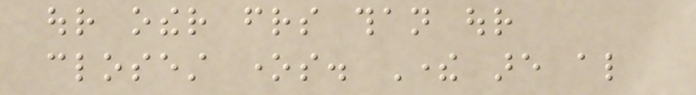our other friends than our
closest ones. There are also
